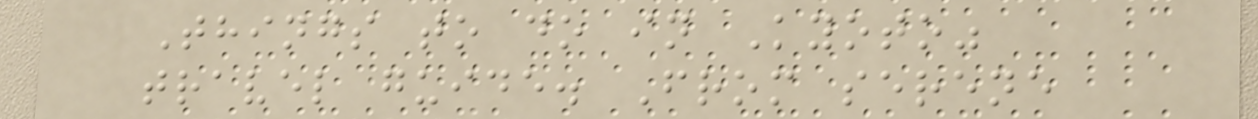Things to do in Kyoto"
travel guide. From serene
